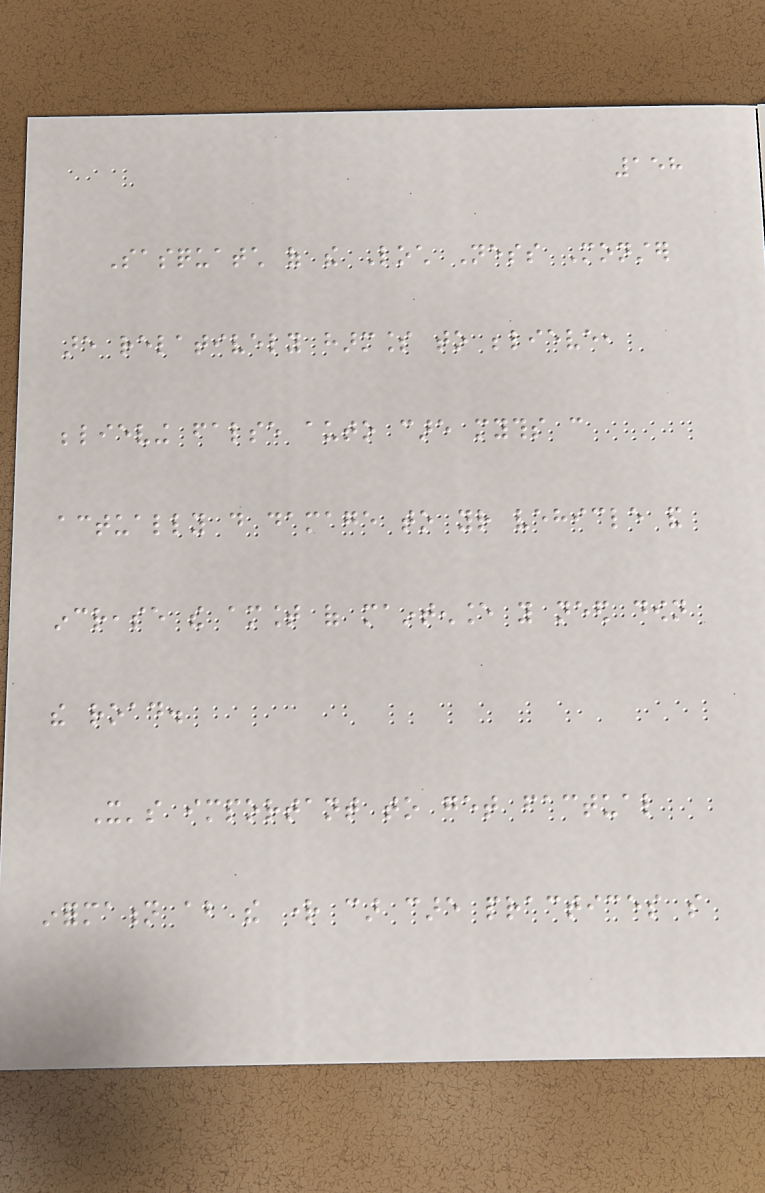158
Sasquatch of the Loch Ness Monster
are relatively harmless to believe,
believing false auto care myths can
actually do damage to your vehicle and
increase the amount of maintenance you need down
the road.
It's important to get factual
information about the right car care practices so
